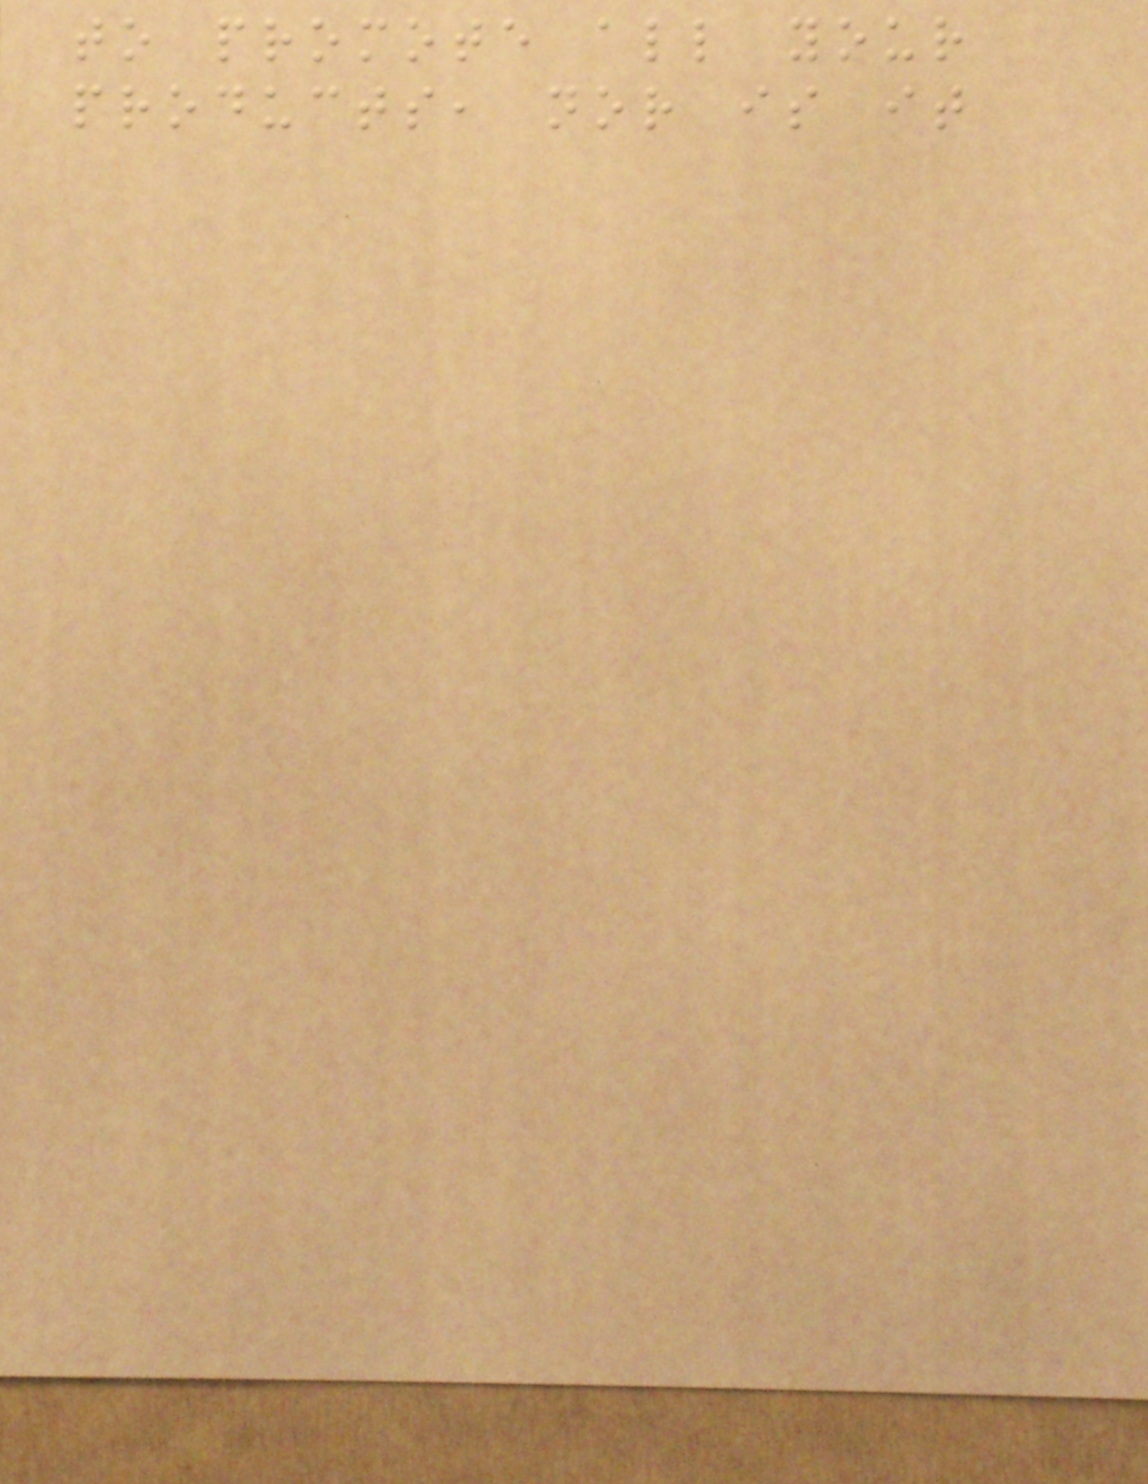to promote all your
products, nor is it
